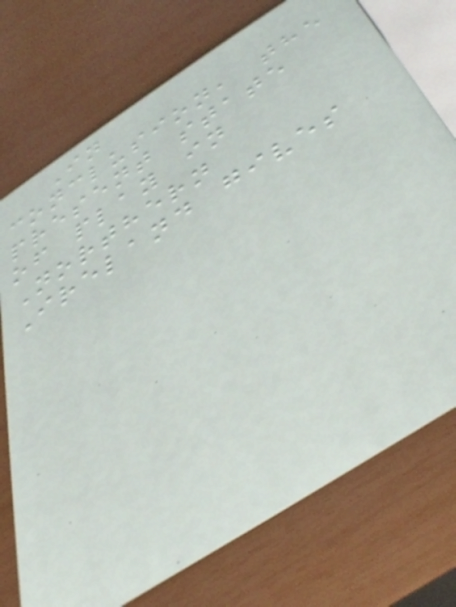In
conclusion, the
present state
of play in
Northern
Ireland gives
